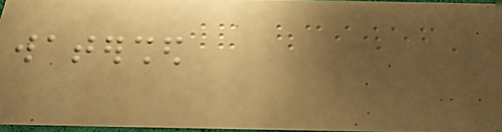watershed
